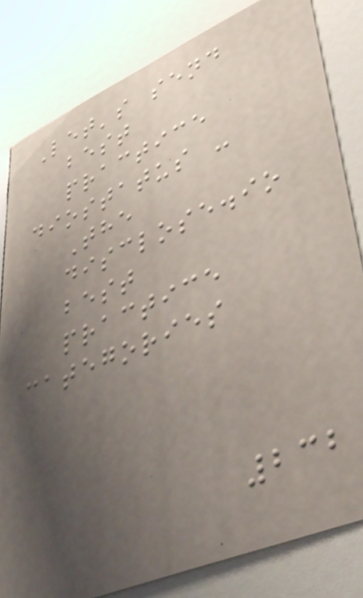Let's send
best
practice
diostatus -
The
disclose.io
best
practice
categories
232
